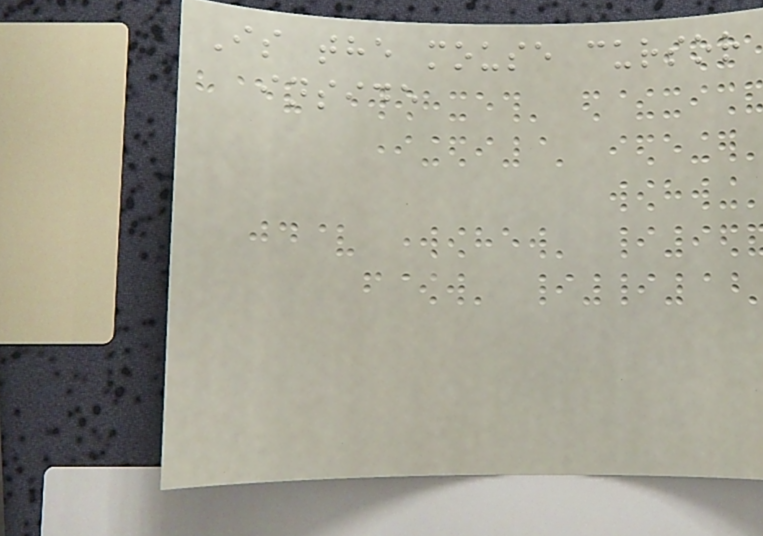Is the mouse cursor
inside
